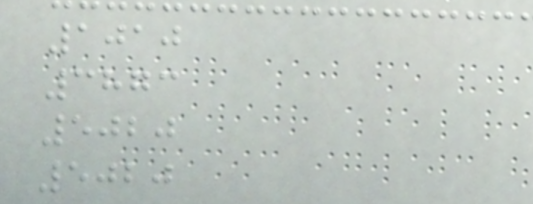1010
3873
5020
5020
